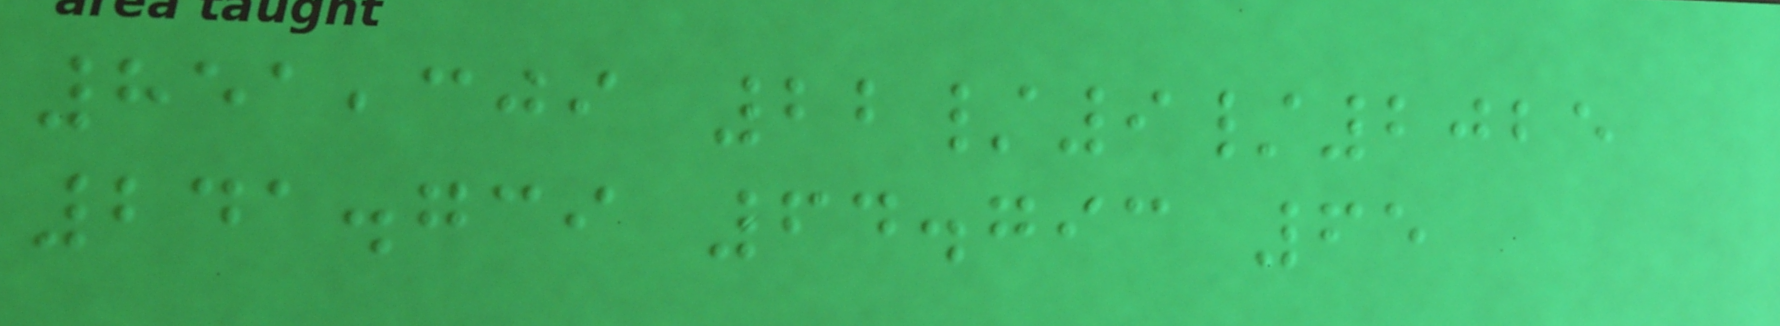851,309 22/9/2025
241.739 64.793 65
